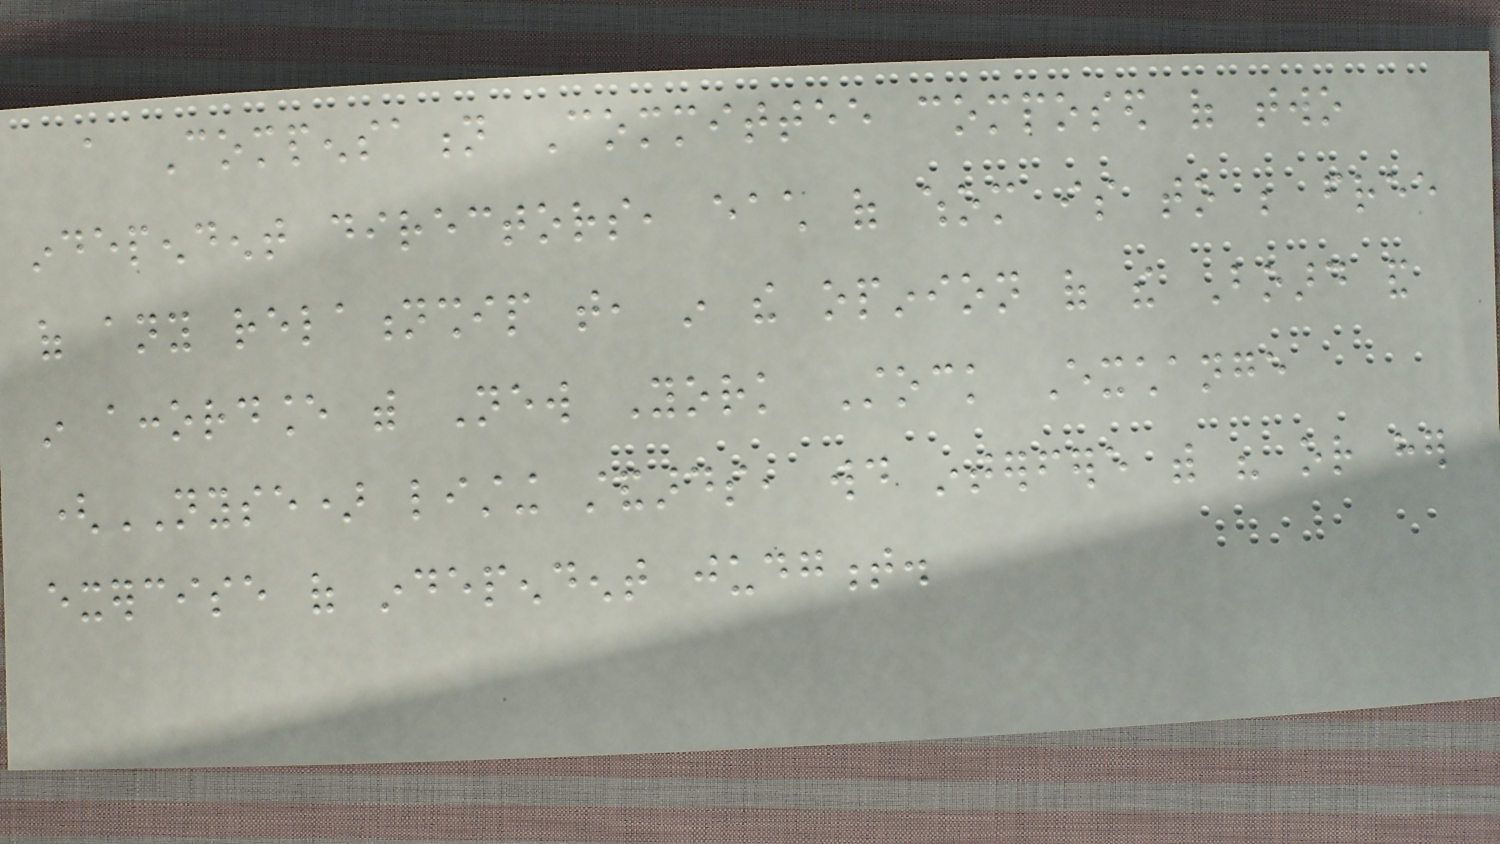a Compensation Committee composed of two
independent directors, each of whom is to be free
of any relationship that, in the opinion of the Board and
in accordance with New York Stock Exchange
(NYSE) listing standards, would interfere with his or her
exercise of independent judgment.
